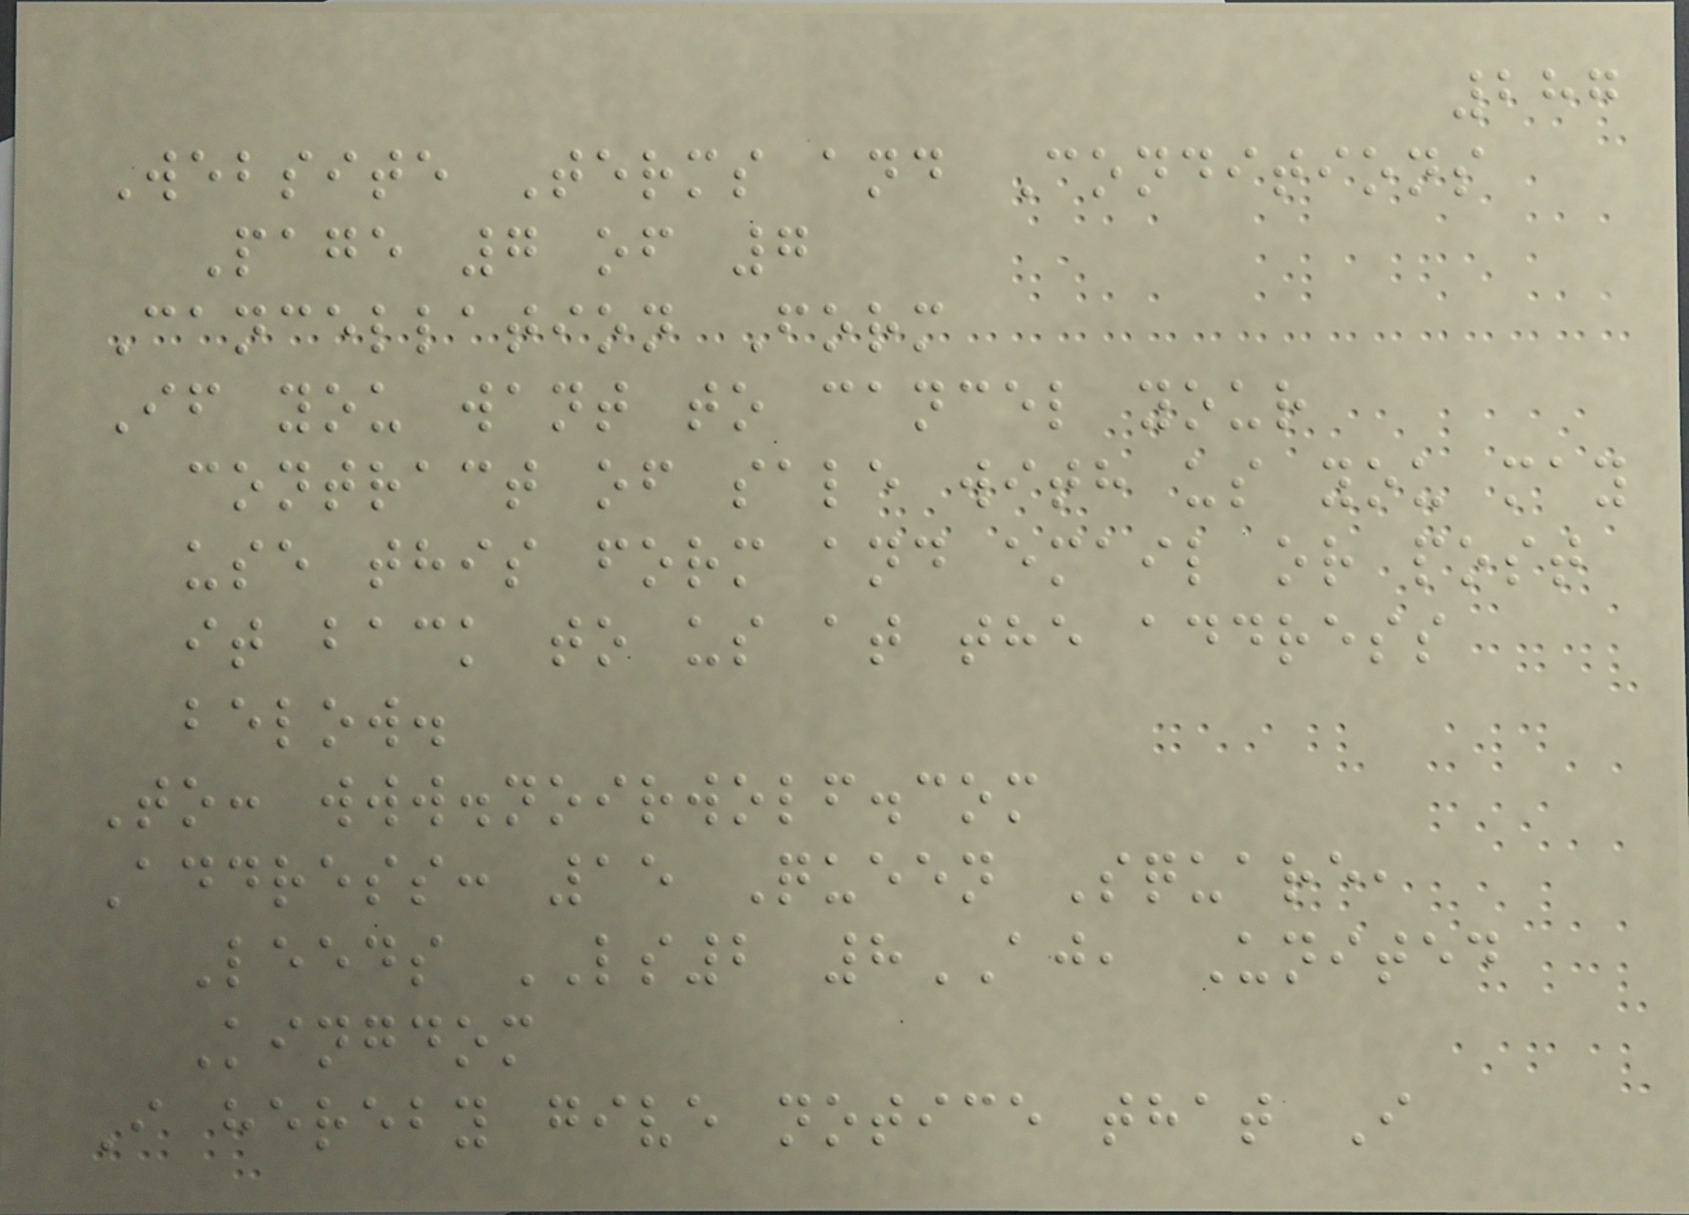287
Website Terms and Conditions
Page 7 of 7
Cancellation Form
If you want to cancel your
contract of sale with us you may
use this form and email or post
it back to us at the address
below.
To: www.noirwolf.com
Address: 15 Queen Square,
Leeds LS2 8AJ, United
Kingdom
I hereby give notice that I
